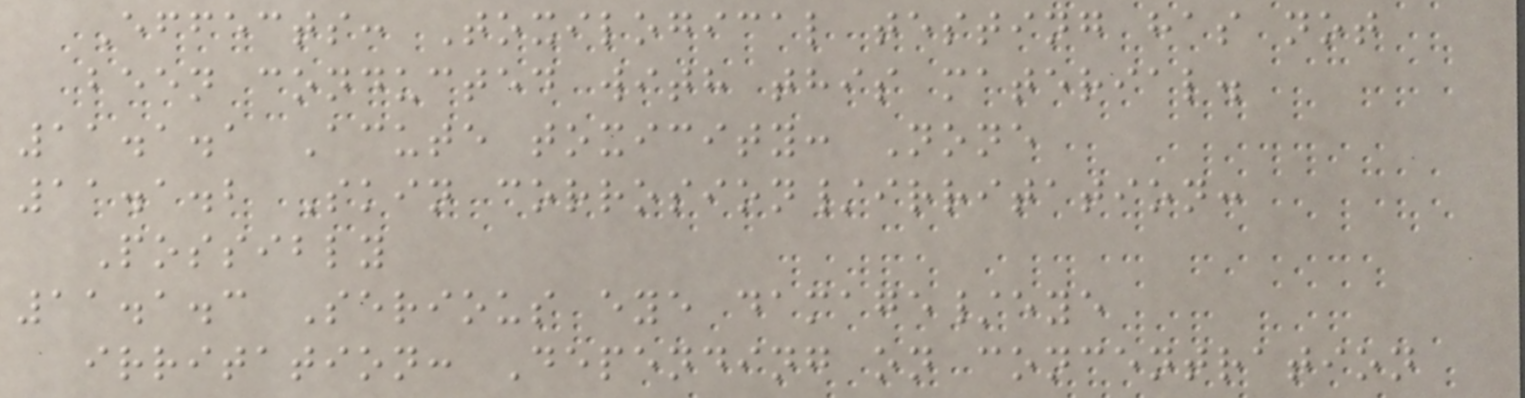Effects: Toxilogical testing has not
been conducted with this material.
11.1.1 Acute toxicity: None
11.1.2 Skin corrosion/irritation:
Possibly
11.1.3 Serious eye damage/eye
irritation: Depending on concentration
